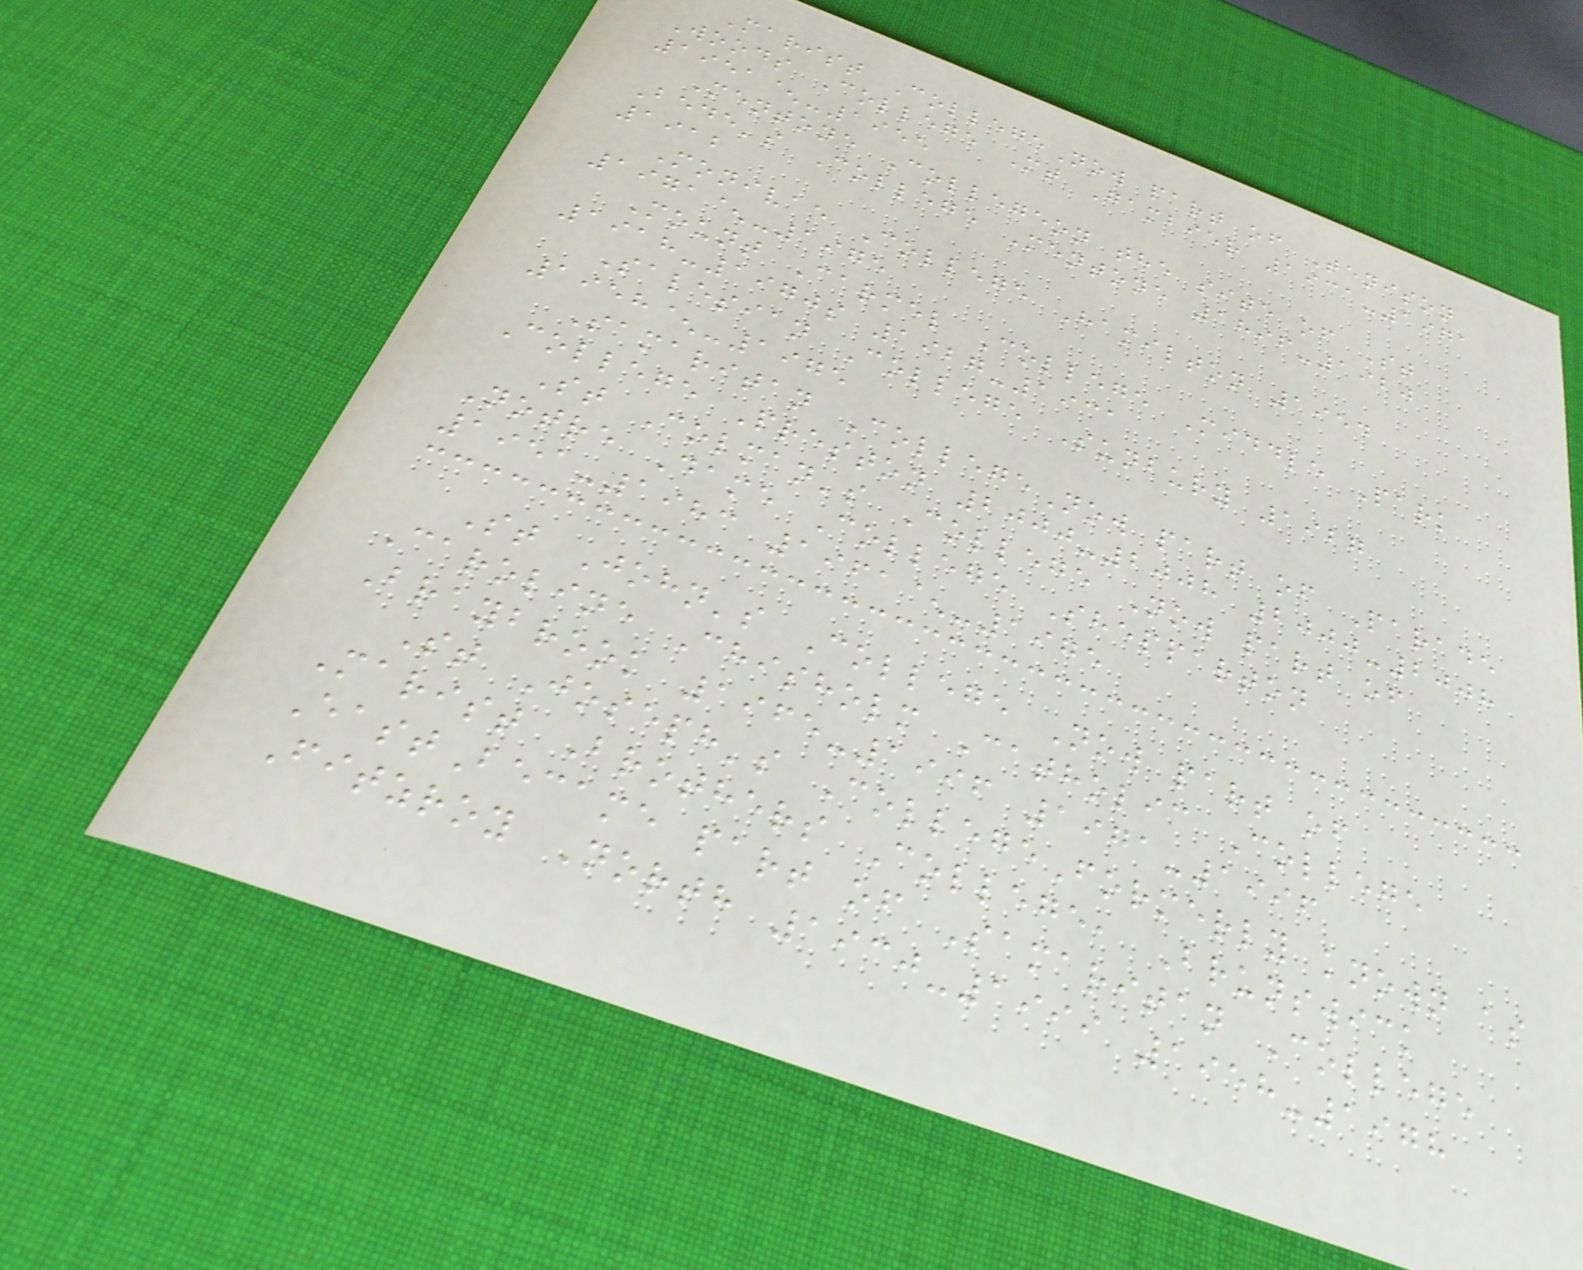Marist CollegeNow part of Tenison
Woods College Mt Gambier 1931-1971
1951^-1955
Mentone Collegeon the site of St
Bede's College Mentone 1896-1920
1912
Monivae College Hamilton 1954
1971^-1975
Mount Carmel College Middle Park
1918-1970s 1927-1931
Salesian College Sunbury 1927
1958^-1975
Samaritan CollegeNow part of Parade
College Preston 2000-2008 2000-2008
St Colman's College Now part of
Notre Dame College Shepparton
1951-1983 1961^-1975
St John's College Now part of
Caroline Chisholm Catholic College
Braybrook 1965-1996 1971-1996
St Joseph's CollegeFormerly known as
Marist Brothers College, Brunswick
EastBecame part of Samaritan College
Fitzroy North 1930-1999 1958-1978
